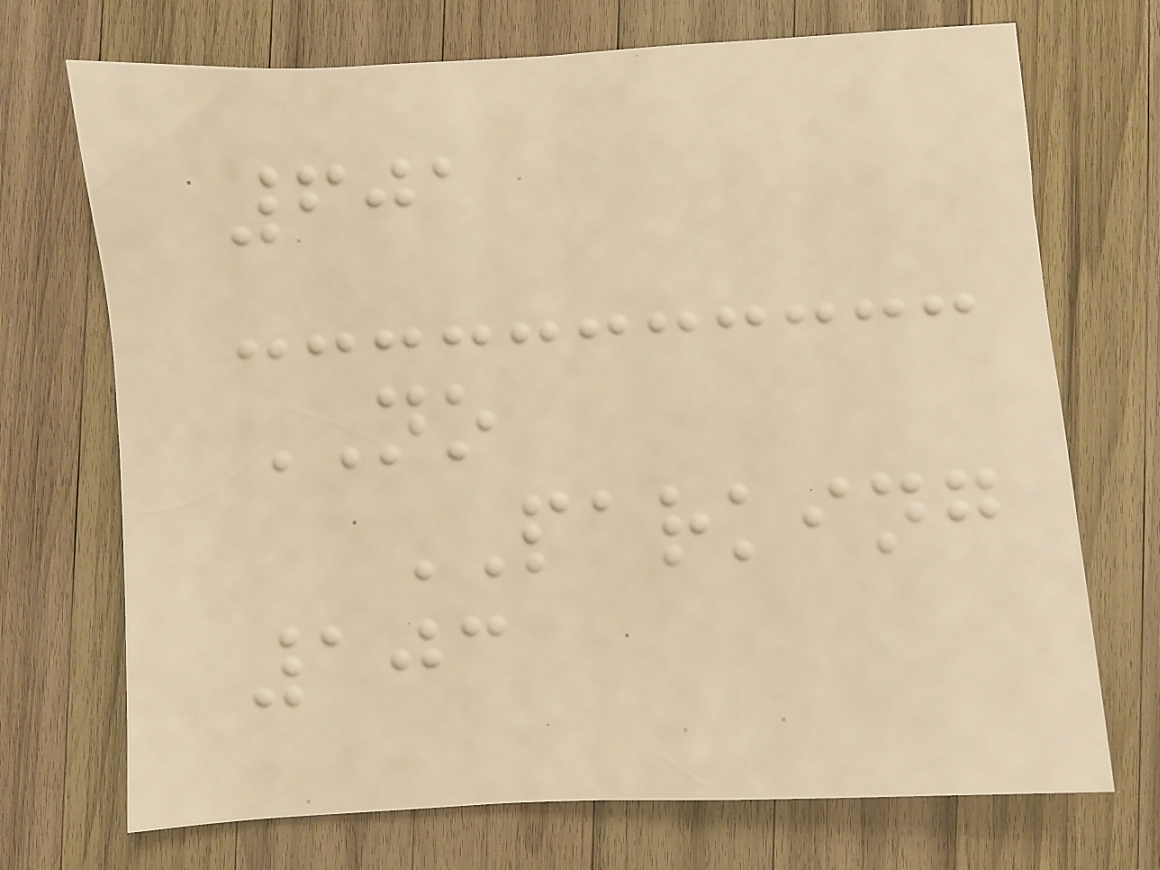601
NO
PARKING
103
